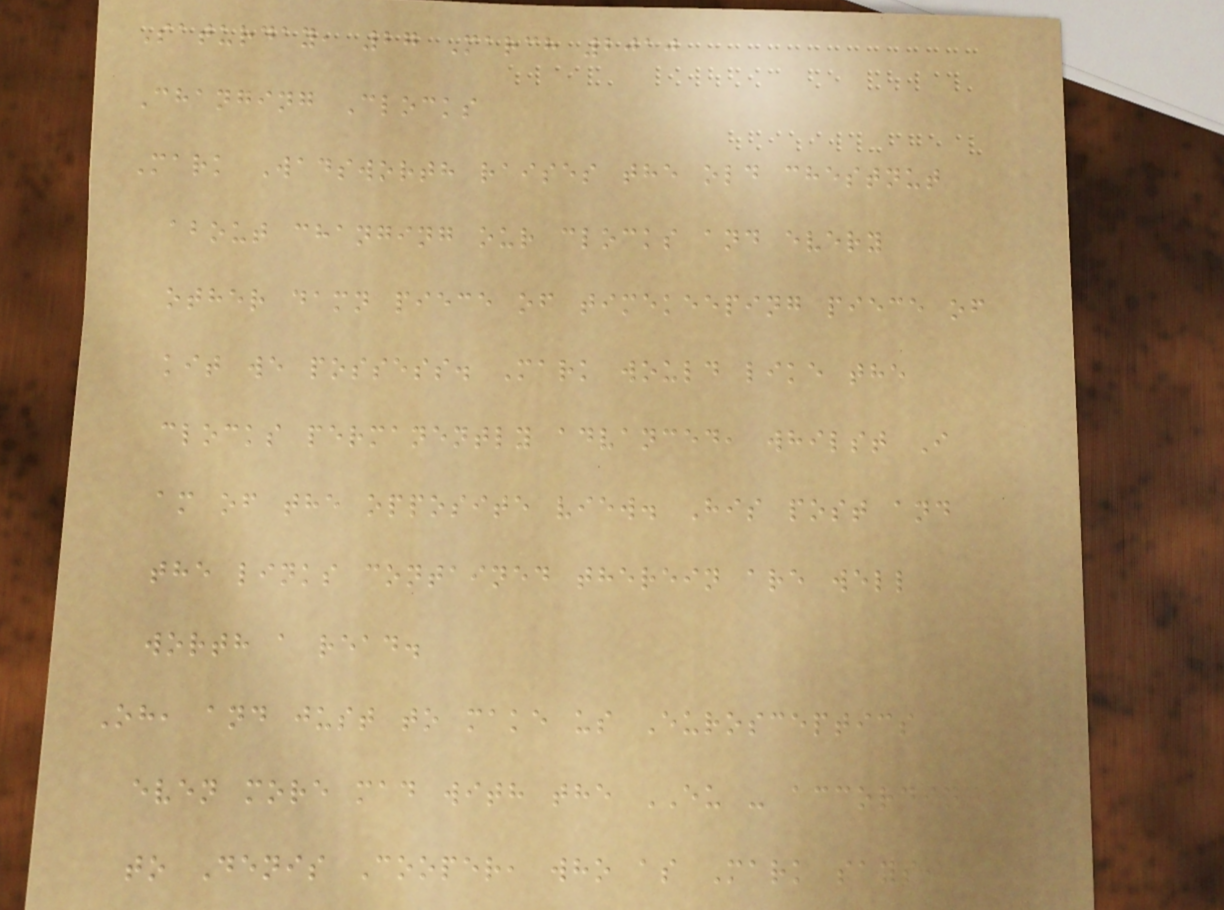Saturday, 27 March 2010
Changing Clocks
Mark Wadsworth raises the old chestnut
about changing our clocks and every
other damn piece of timekeeping piece of
kit we possess. Mark would like the
clocks permanently advanced, whilst I
am of the opposite view. His post and
the links contained therein are well
worth a read.
Oh, and just to make us Eurosceptics
even more mad with the EU - according
to Denis Cooper, who as Mark says,
